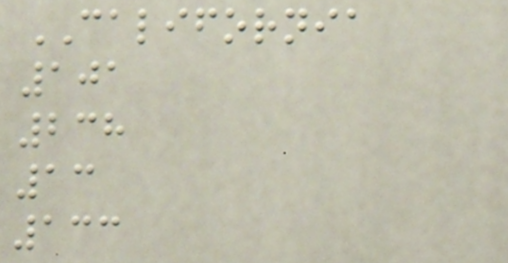CALIFORNIA
101
238
13
133
